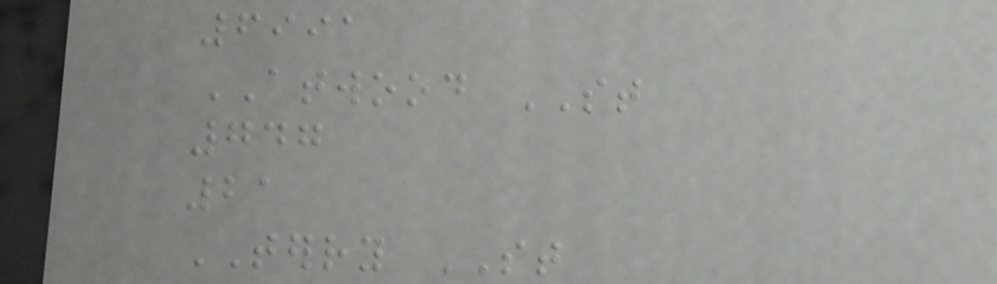6991
ATWOOD ST
747
21
TERRY ST
